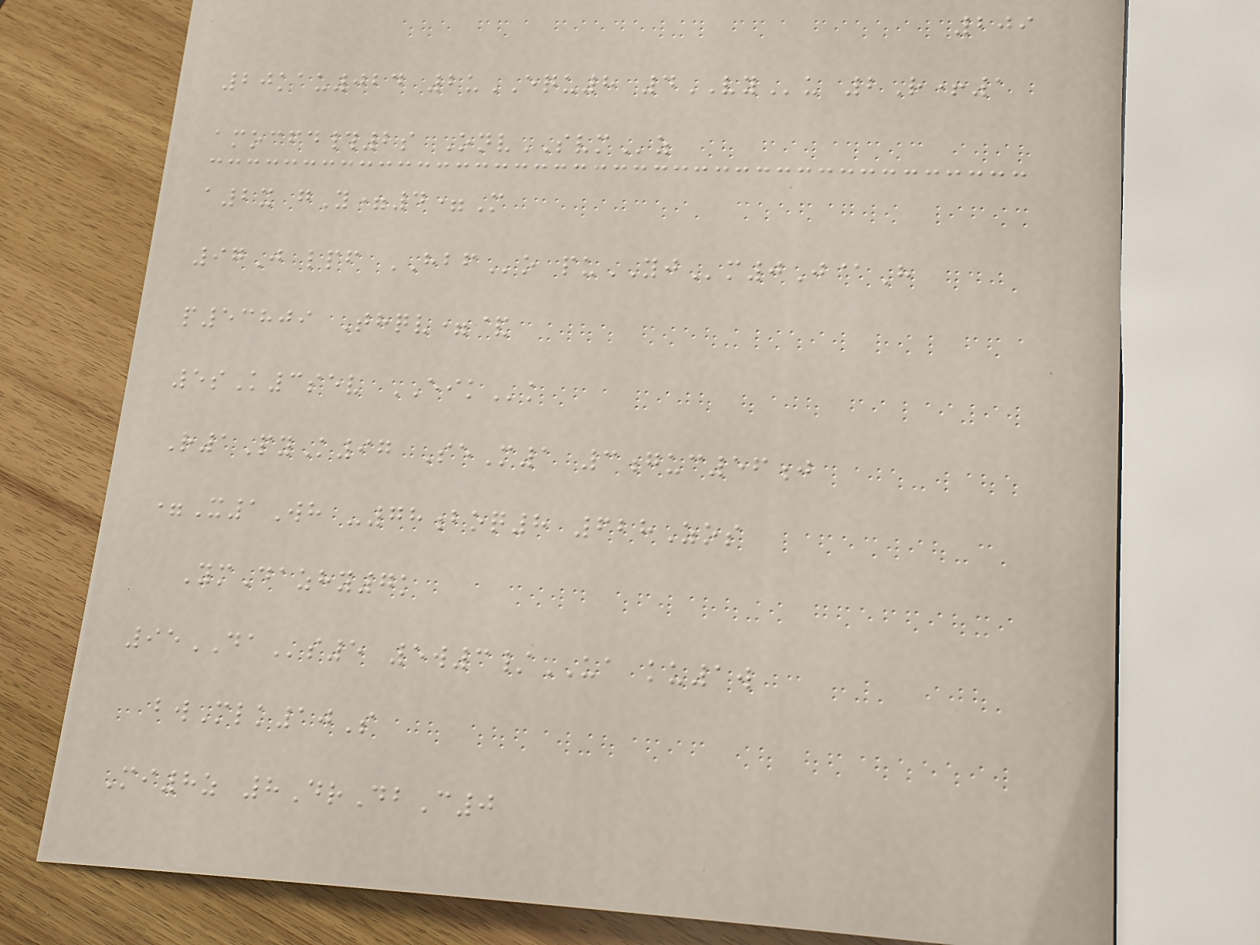209
20kau024 2uEQU8 4VYu 2R+1
amocfd#2s OnvSVMz
a2x gY=4=M
97J lpf HBFo puYJm0J@H
p53809 Thqv=&
5sK3sev EIKk
R1PyK97 SeM1 3guc56j
=X1Wh -78boq8 628Zos
YmDazhy7k
95DAs5 5w3/UA ku1w
bwMlk10S
Mi8z 8DrDbC0
